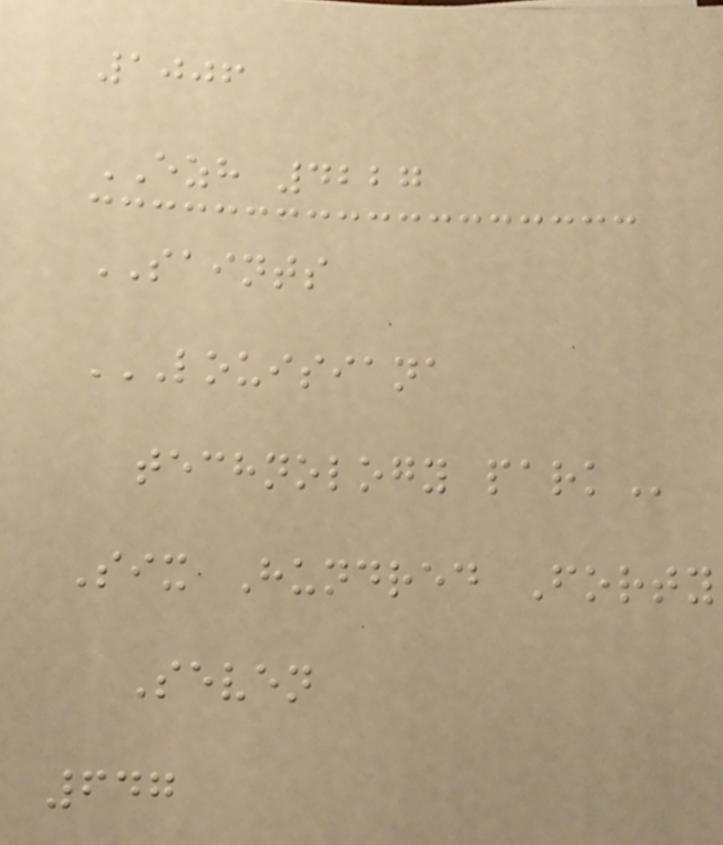1006
EZH 4227
SAINTS
LOUISIANA
TECHNOLOGY PARK
Six Hundred Forty
Seven
647
